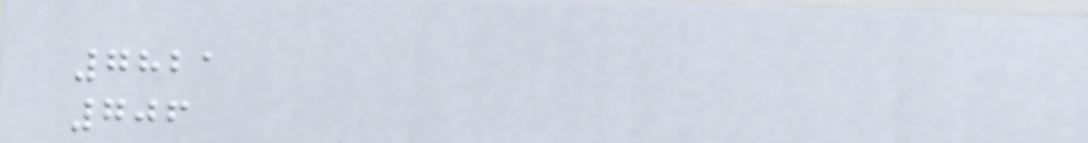7821
706
